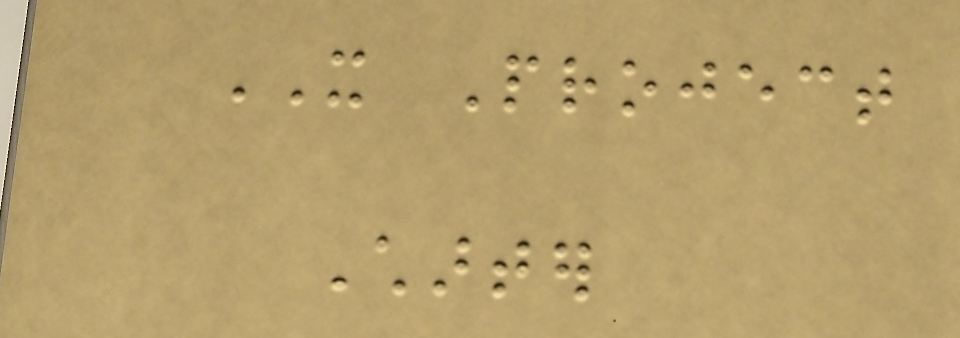IT Project
Charter
